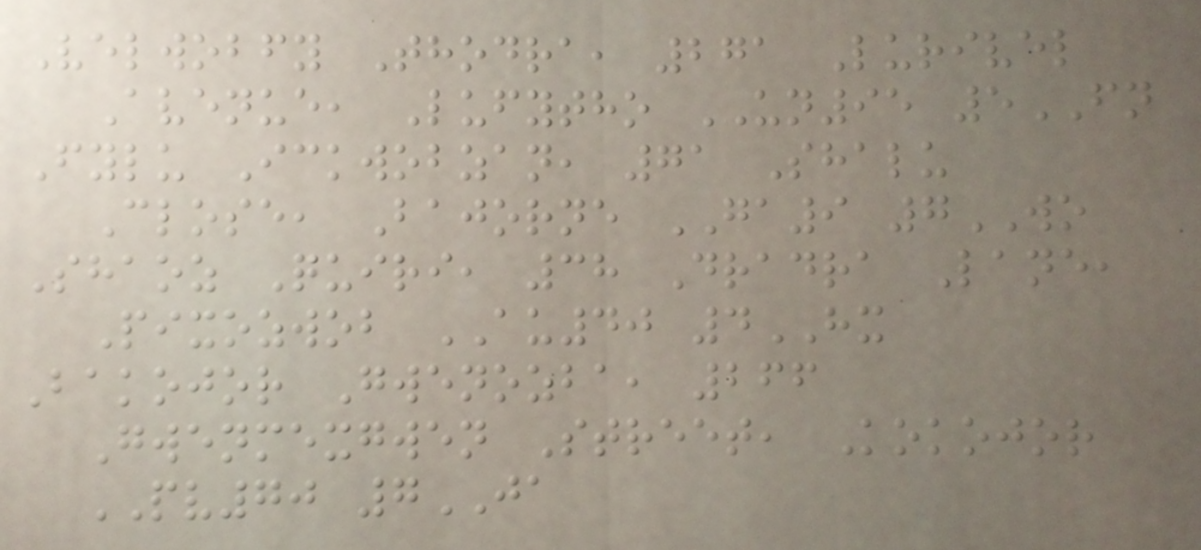Velwobfy Thodra, 271 Lurivel
Avenue, Lufytho UN95 5FN
Fylu Ickwobzan, 71 Shalu
Close, Bajorne GA9 7WO
Shaoz Quiri, 38 Dradra Lane,
Pixozwob AU40 4HX
Bakojor Gwenozba, 266
Gwenmexgwen Street, Kokojor
PV70 7JA
